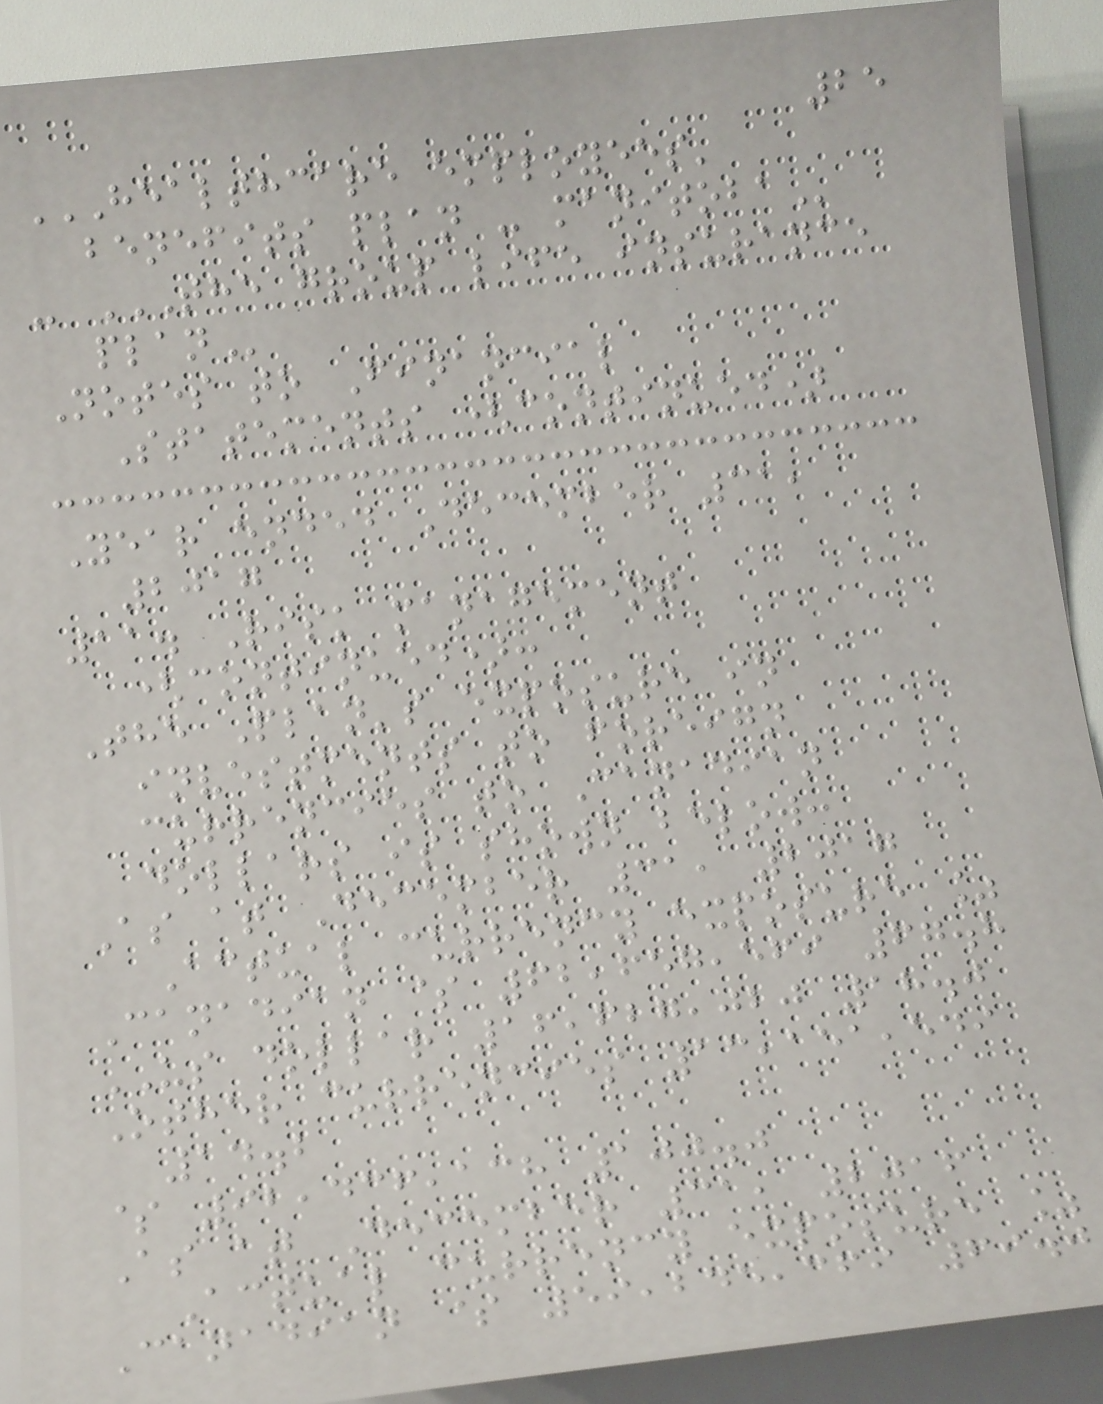25
HEALTHCARE EMPLOYEES'
BENEFITS PLAN - MANITOBA
- THE GROUP LIFE INSURANCE
PLAN
Notes to Financial
Statements (continued)
Year ended December 31,
2017
11. Risk management
(continued):
The Plan's exposure in
investments to foreign
currencies to Canadian
dollars is shown below:
As at December 31, 2017
Actual currency exposure %
Canadian $ 62,657,569 67.8
US dollar 16,627,020 18.0
Other currencies 13,151,549
14.2
$ 92,436,138 100.0
As at December 31, 2016
Actual currency exposure %
Canadian $ 59,245,369 69.0
